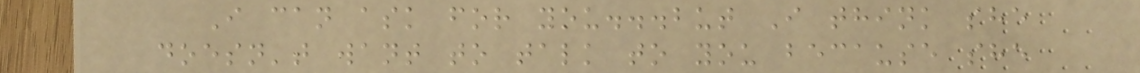I can ask for you...but I think she
doesn't want to talk to you because she
